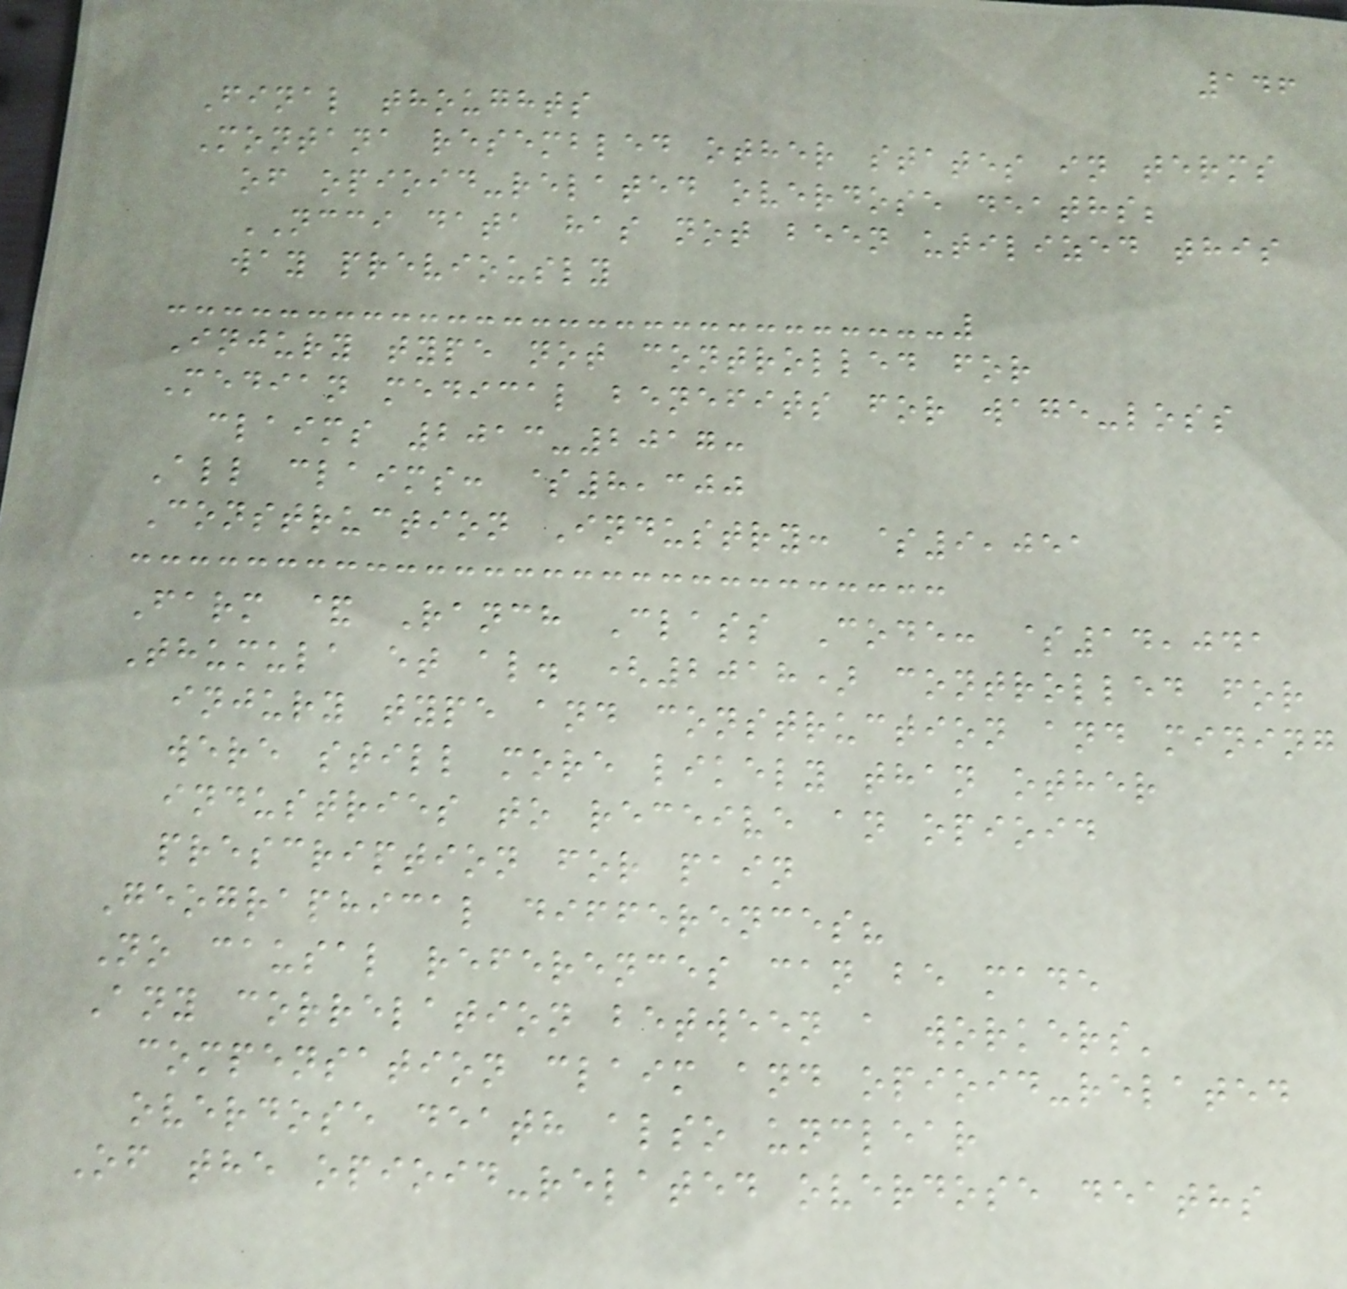146
Final thoughts
Montana resembled other states in terms
of opioid-related overdose deaths;
NCCI data has not been utilized this
way previously
Injury type not controlled for
Median medical benefits for wage-loss
claims 2013-2017:
All claims: $8,300
Construction Industry: $9,051
Farm & Ranch Class Code: $14,041
Thumula et al. (2018) controlled for
injury type and construction and mining
were still more likely than other
industries to receive an opioid
prescription for pain
Geographical differences?
No causal references can be made
Any correlation between a workers'
compensation claim and opioid-related
overdose death also unclear
Of the opioid-related overdose deaths
